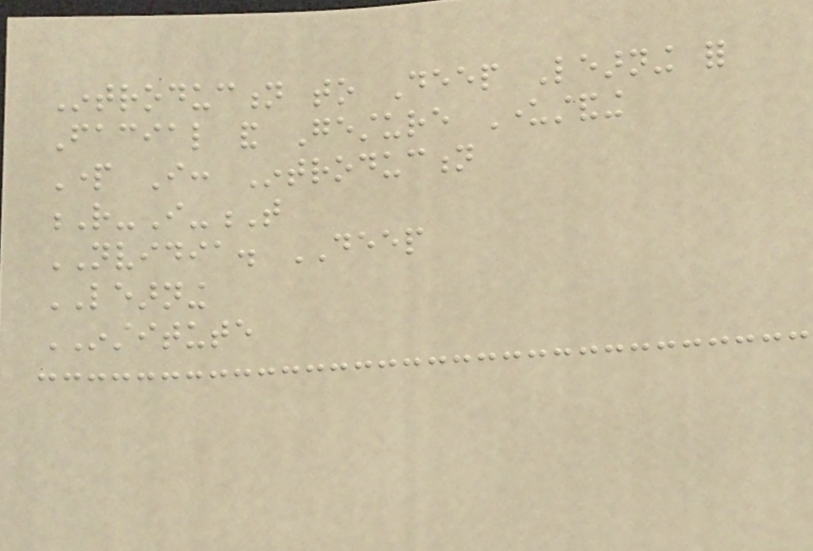Introduction to Deep Learning for
Facial and Gesture Understanding
Part I: Introduction
R-I-T
NVIDIA. DEEP
LEARNING
INSTITUTE
